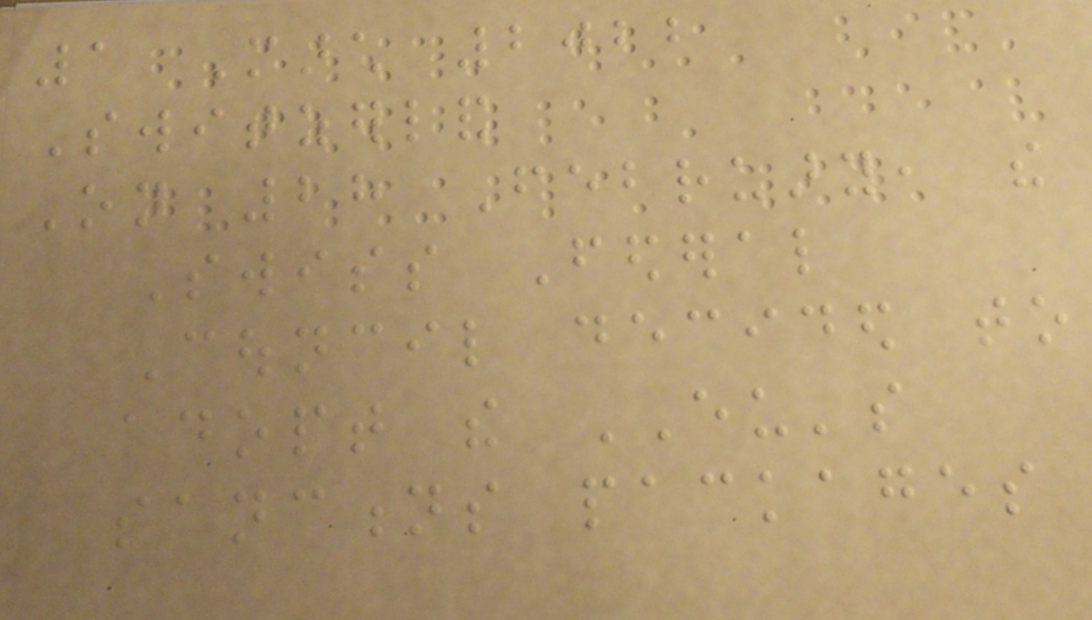1 March 2022
Switzerland
On 28 February, the
Swiss Federal
Council decided to
adopt the EU's
sanctions packages
